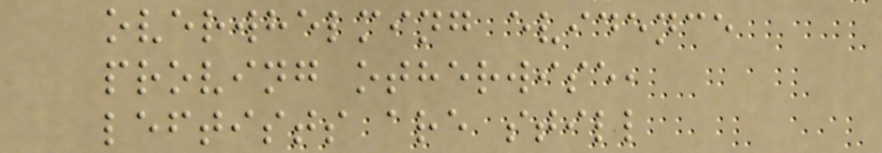overwhelming evidence
proving otherwise,
leftists are still
